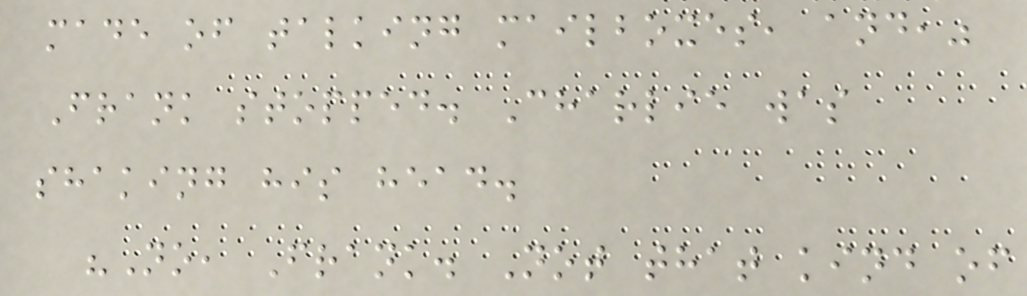made of talking mailboxes, and,"
Frank stopped. Charlie was
shaking his head.
"No, Frank. Not that kind of
